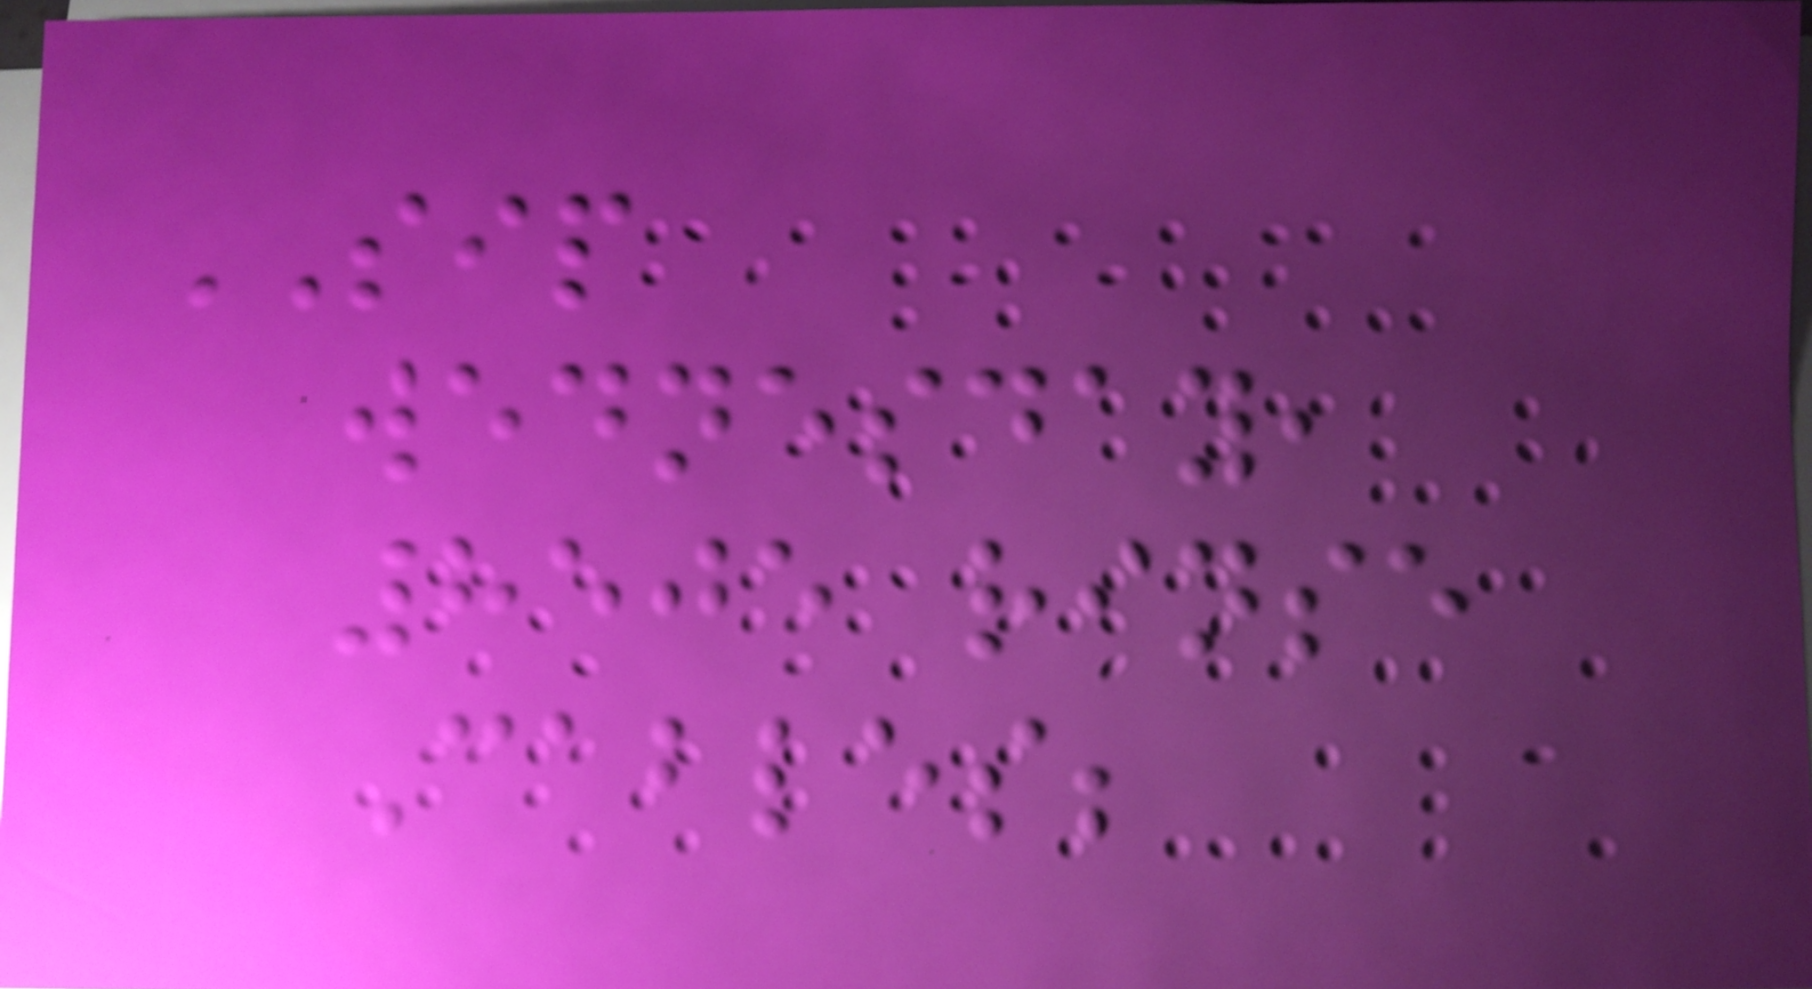SIP
wednesday,
8505 rinse
Cables;
